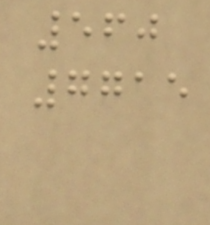560
7715
